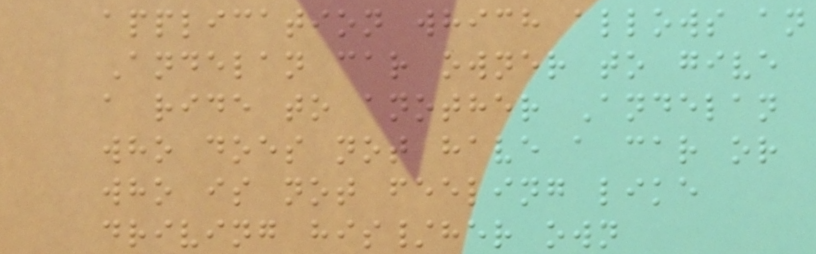application which allows an
Andelan car owner to give
a ride to another Andelan
who does not have a car or
who is not feeling like
driving his/her own
